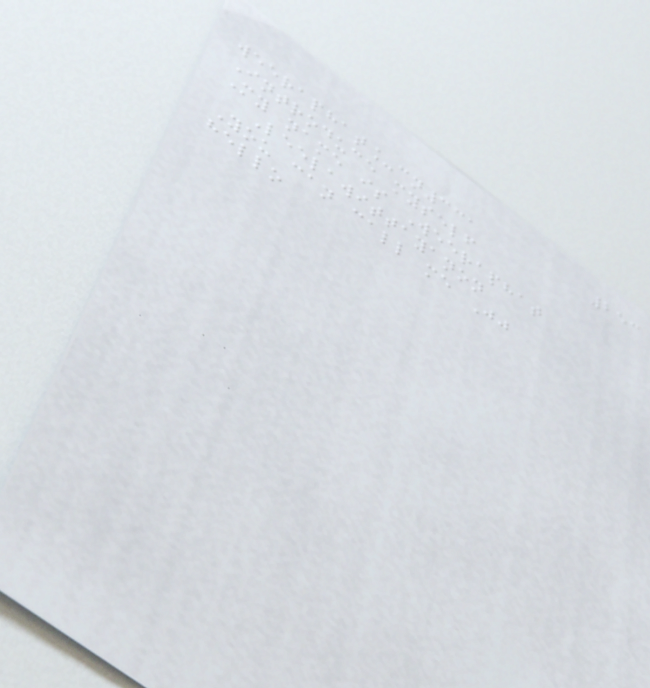253
weeraphat_cn331
Introduce myself
My name is Weeraphat
Leelawittayanon
You can call me Jj
hello
